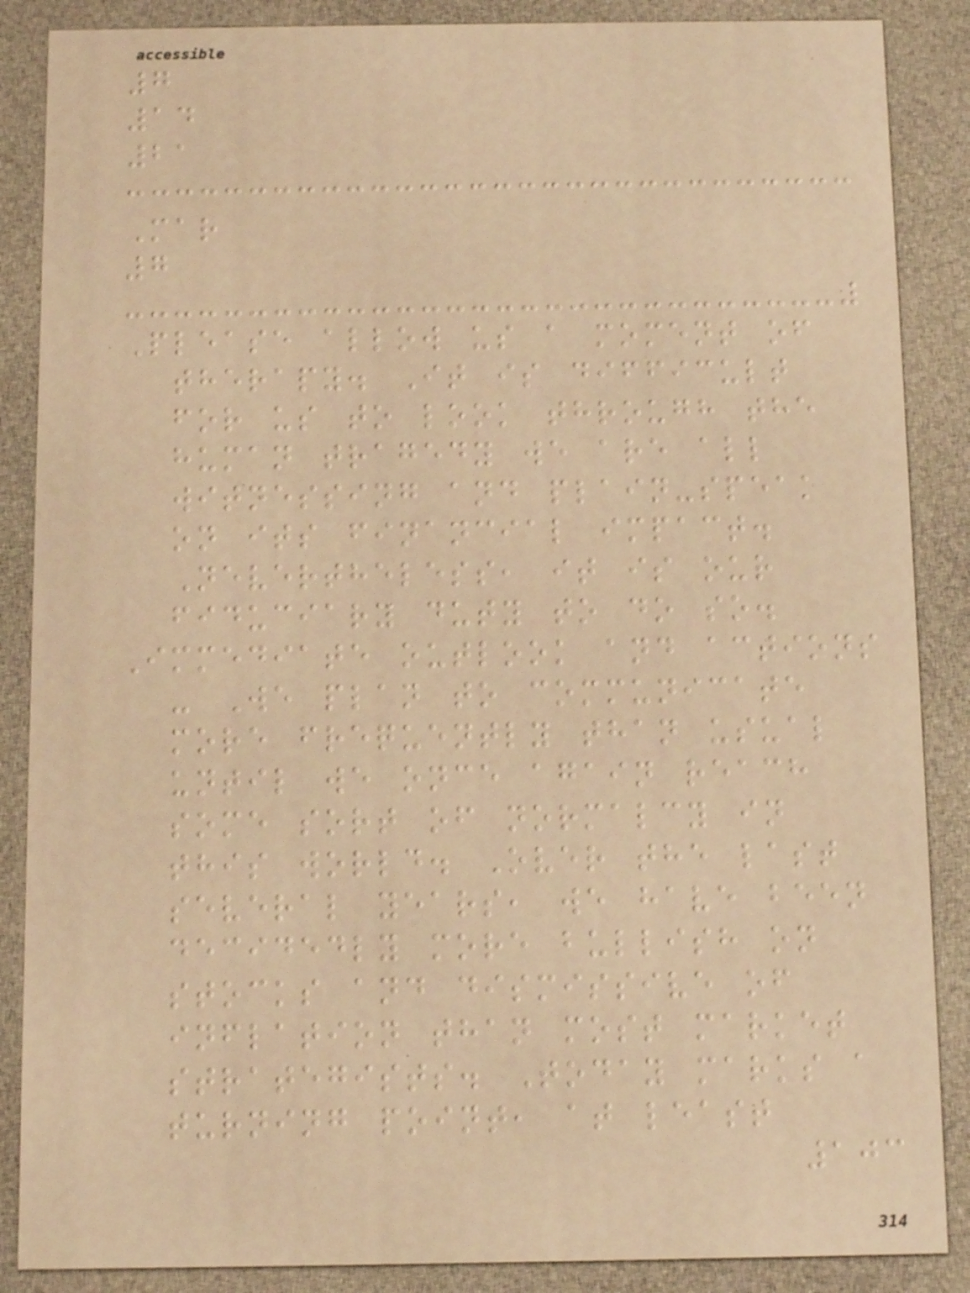7
14
21
Mar
7
Please allow us a moment of
therapy. It is difficult
for us to look through the
human tragedy we are all
witnessing and plain-speak
on its financial impact.
Nevertheless, it is our
fiduciary duty to do so.
Immediate outlook and actions
- We plan to communicate
more frequently than usual
until we once again reach
some sort of normalcy in
this world. Over the last
several years, we have been
decidedly more bullish on
stocks and dismissive of
inflation than most market
strategists. Today marks a
turning point, at least
103
